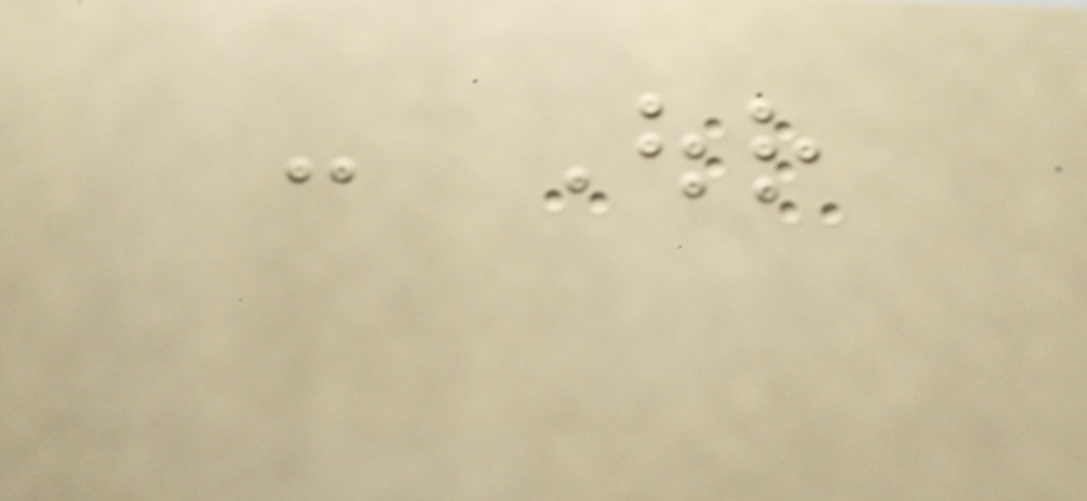- Our
